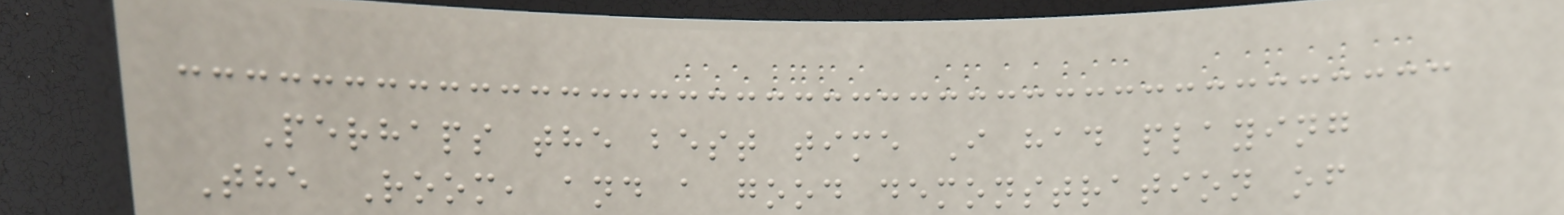Perhaps the best time I had playing
The Room, and a good demonstration of
